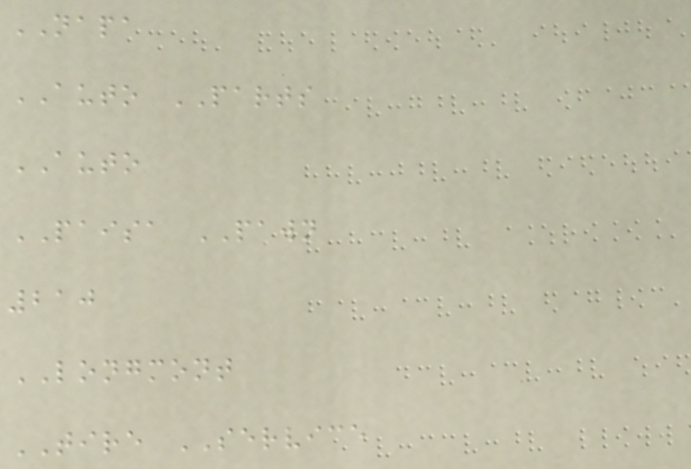NAPA
AUTO PARTS
AUTO
PAISA PAWN
210
LONGMONT
TIRE SERVICE
